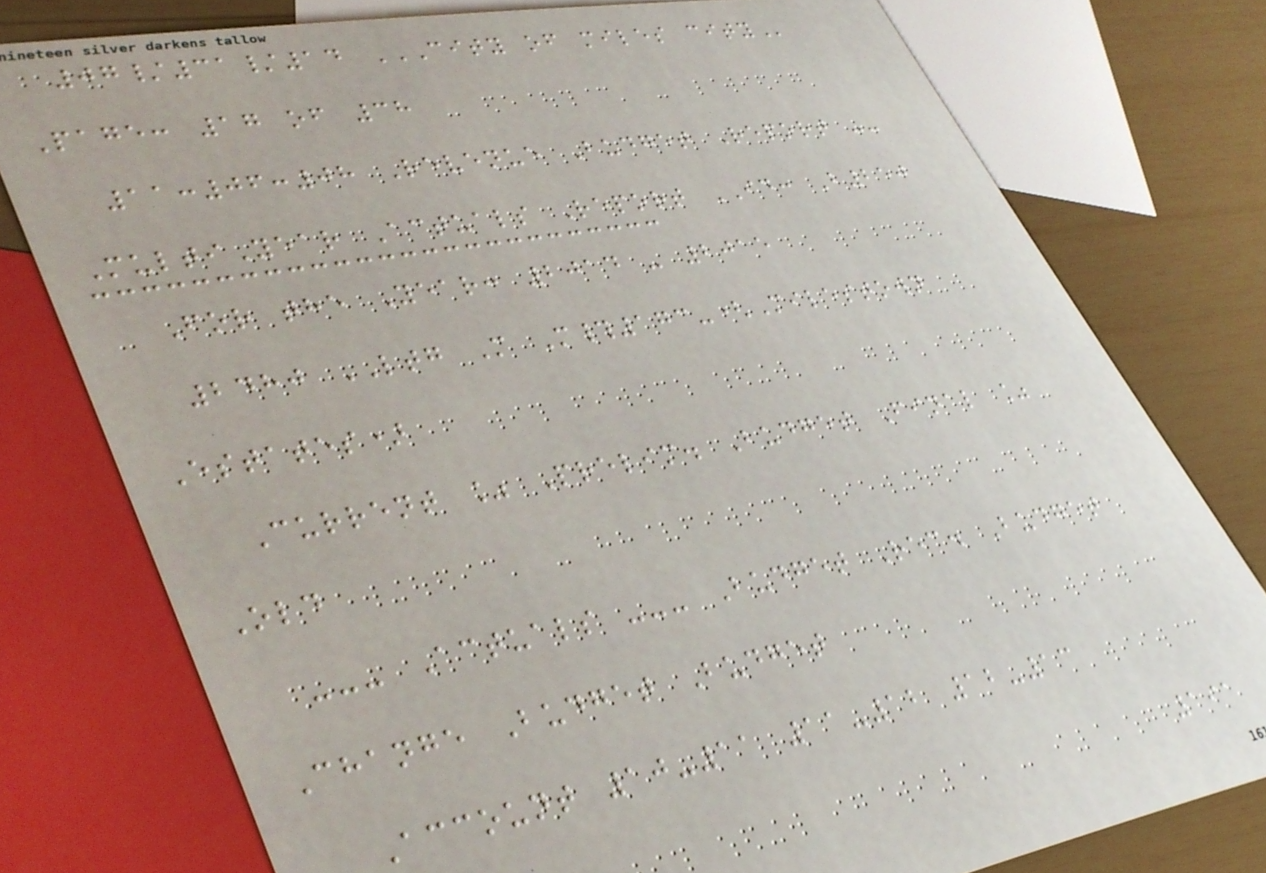07/31/14 CITY OF MILES CITY
Page: 17 of 38
11:06:08 Revenue Budget Report --
MultiYear Actuals Report ID: B250
For the Year: 2014 - 2015
2480 LTG M M#173-(Milestown
Estates)
Current % Prelim. Budget Final %
Old
--- Actuals --- Budget Rec. Budget
Change Budget Budget
Account 10-11 11-12 12-13
191
